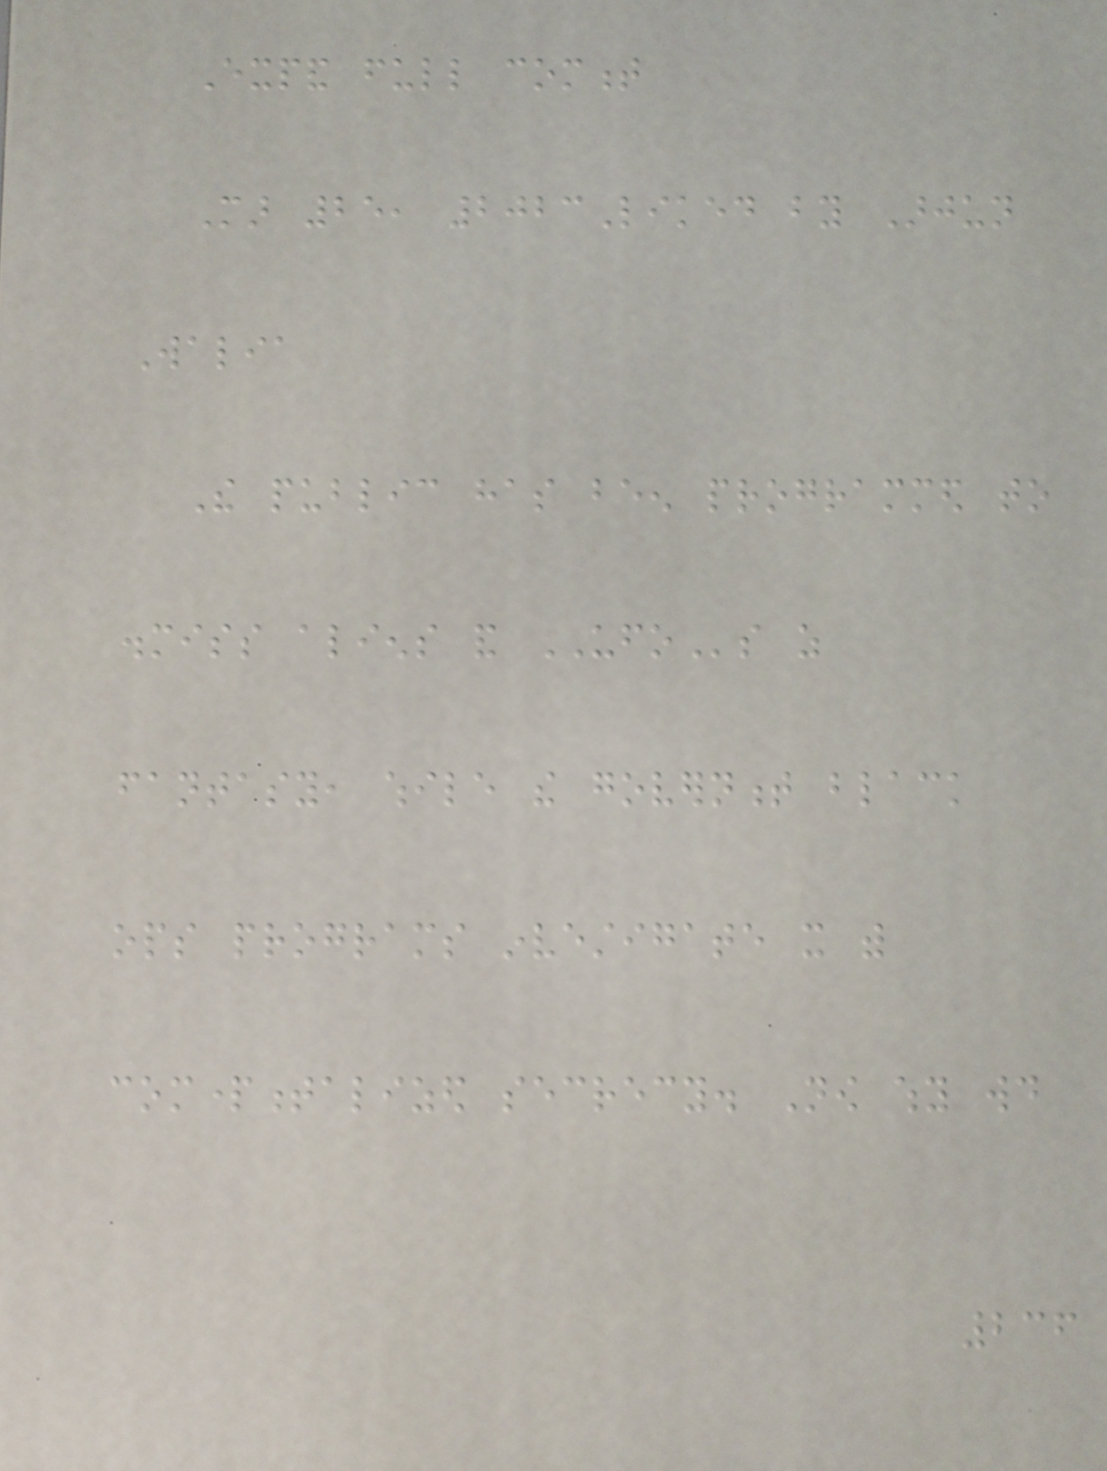Expand full comment
Mar 25, 2023Liked by Arjun
Walia
The public has been programmed to
dismiss aliens and UFOs as
fantasy, while the government black
ops programs investigate it with
compartmentalized secrecy. Now why would
236
